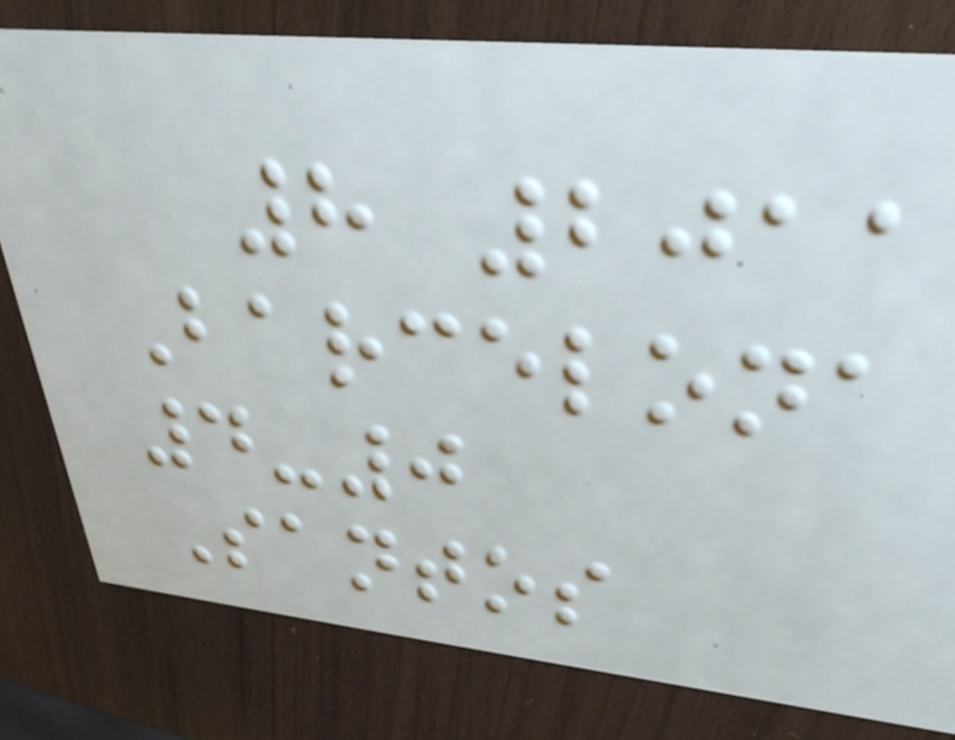8 2011
Barcelona
4-0
Santos
